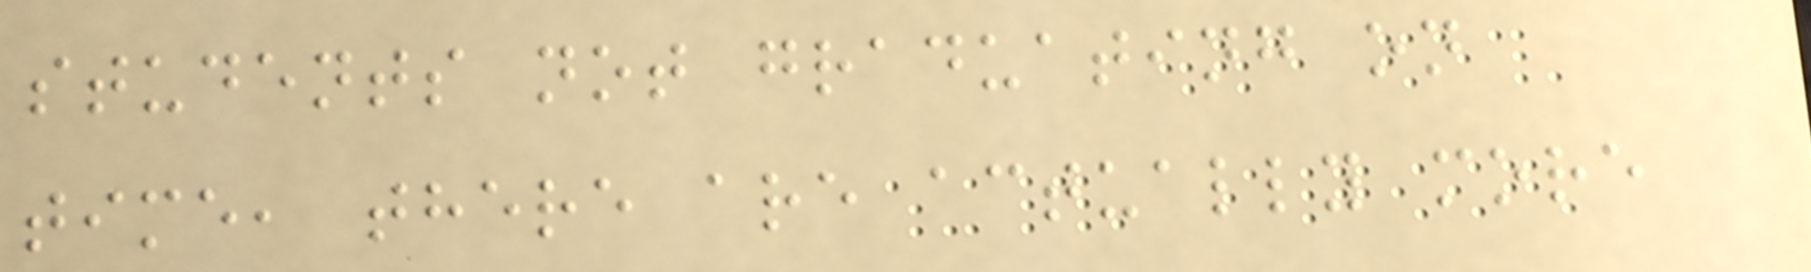students not graduating on
time, there are actually more
